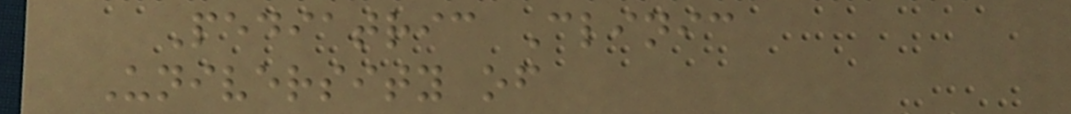Pediatric Clinic
University of
